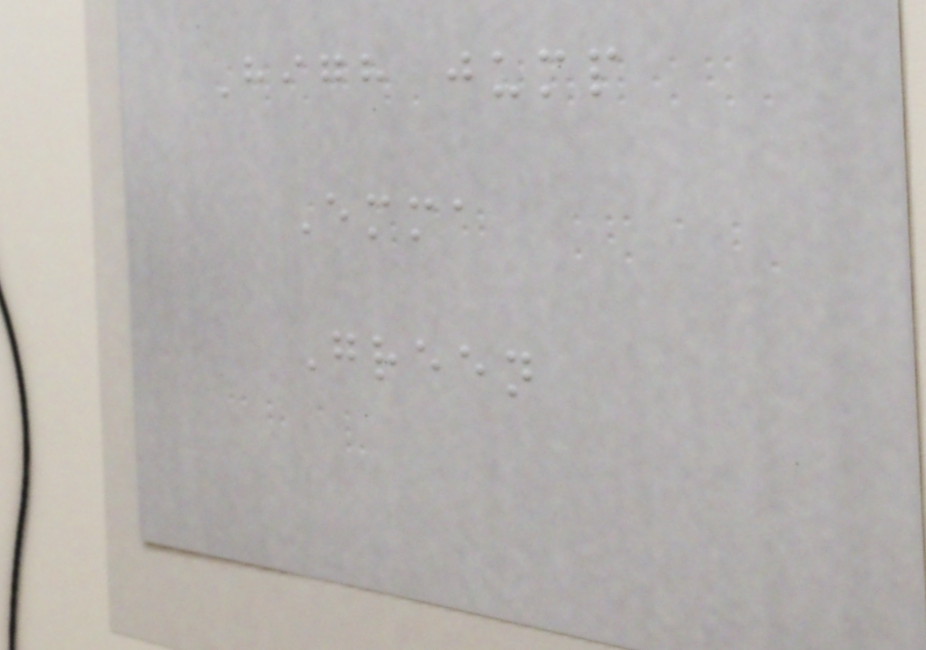High jump
Emma
Green
